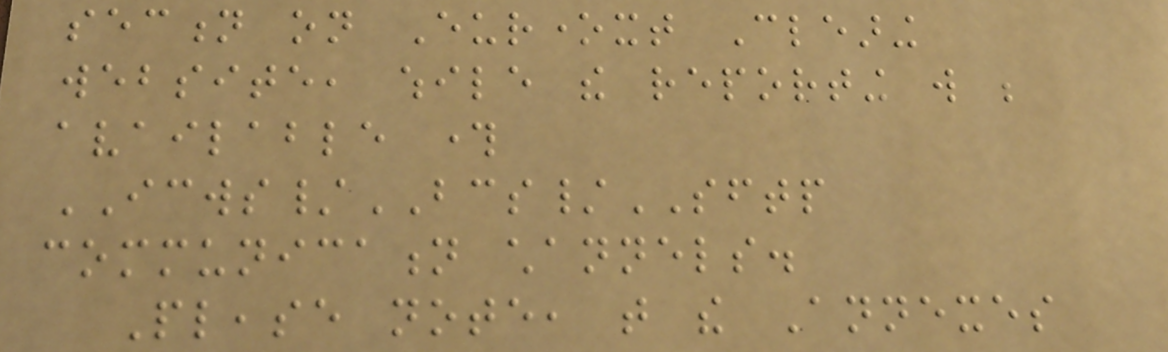section on Euronext Clearing
website, while the reporting will be
available through
ICWS/BCS/SFTP
communication channels.
Please note, that the Annexes
